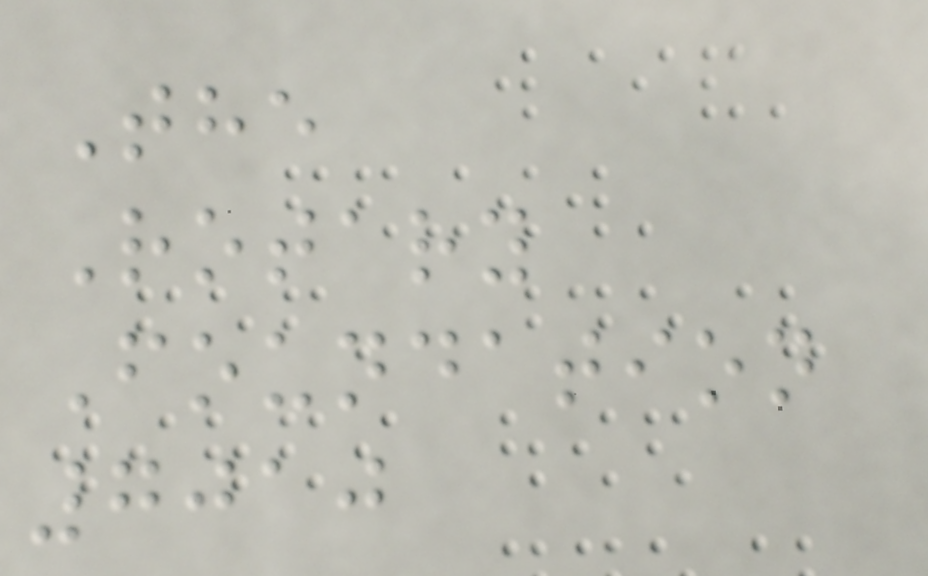The
Rotary
Foundation
7010
